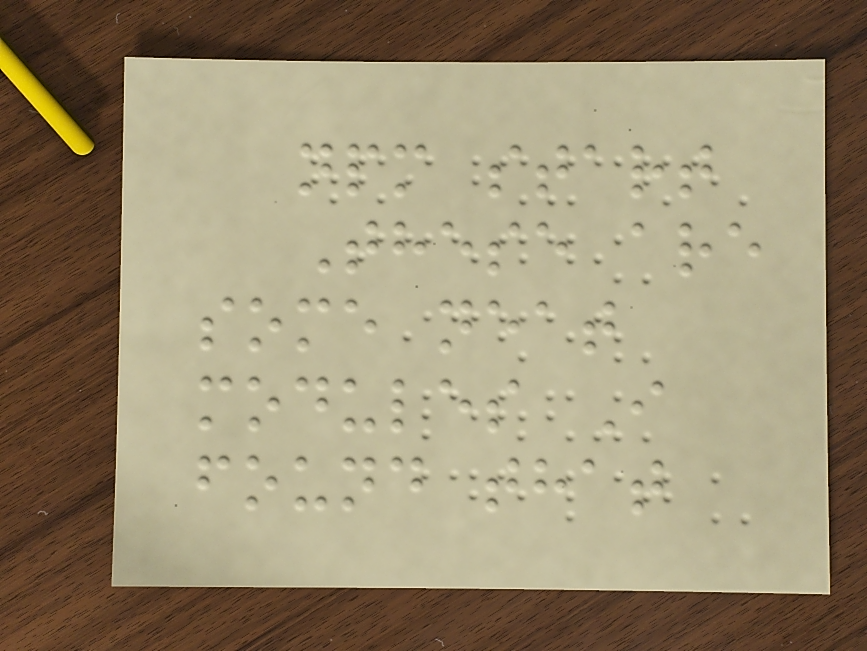npm start
These are
some neat
modules I
found that
